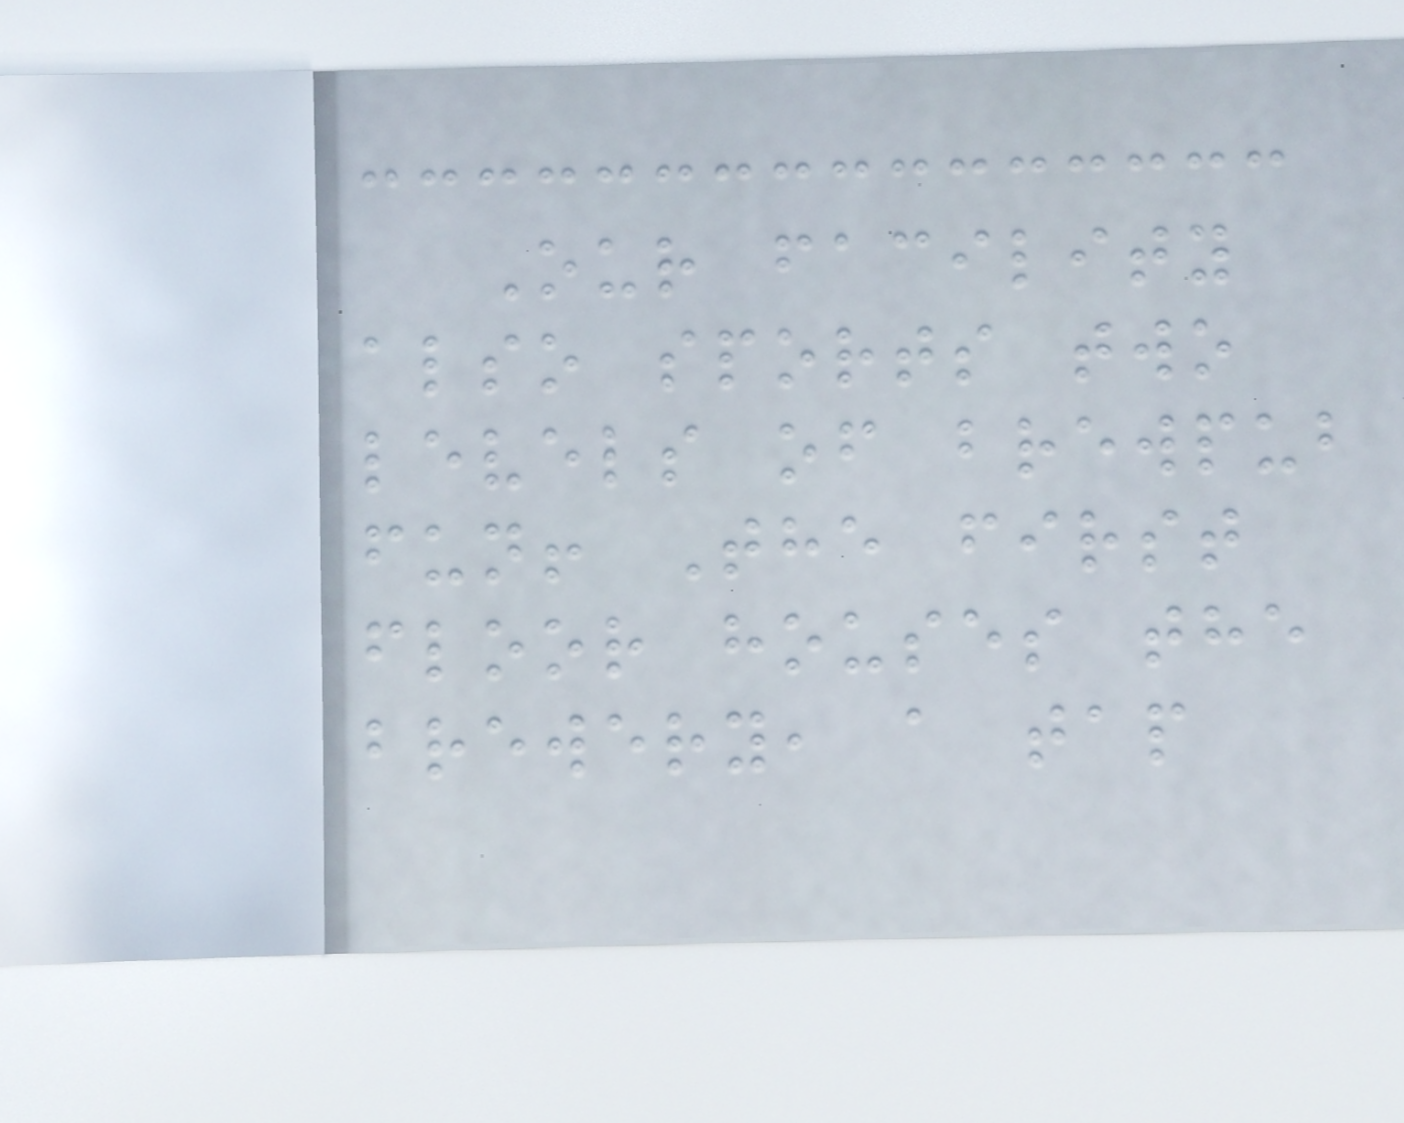Our facility
also sports two
levels of brewpub
fun! The first
floor houses the
brewery, a tap
